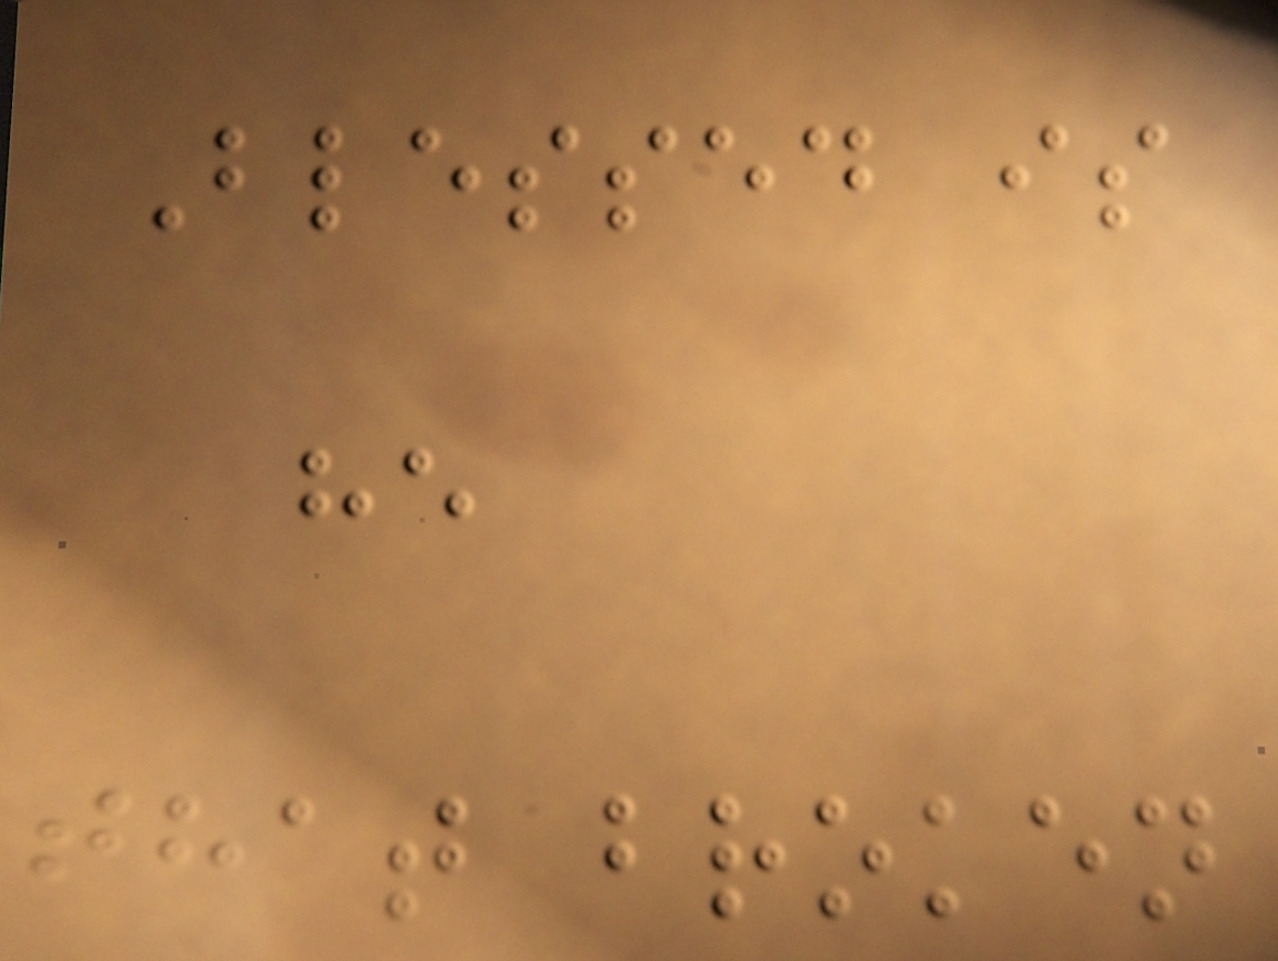Blessed is
he
that broken
